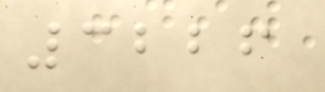3226
